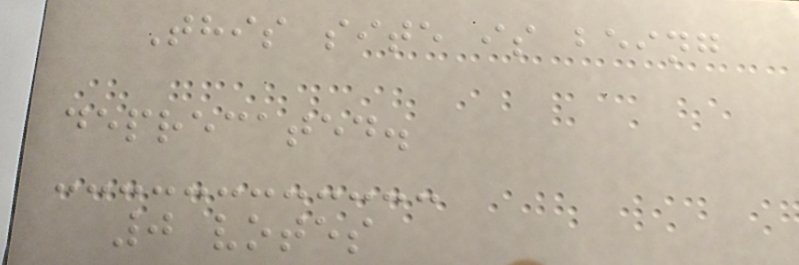This site is being
deprecated.
0 votes
